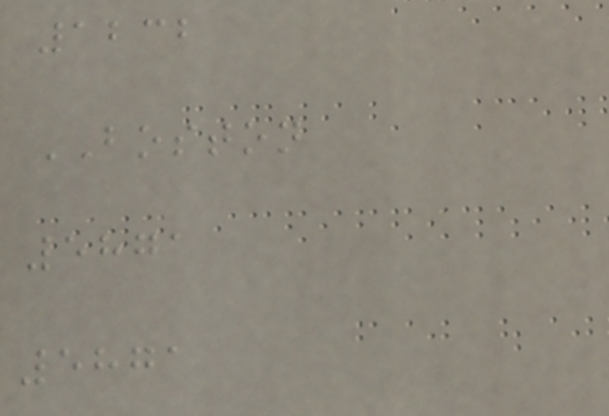1232
BOSTON
5871
5871
